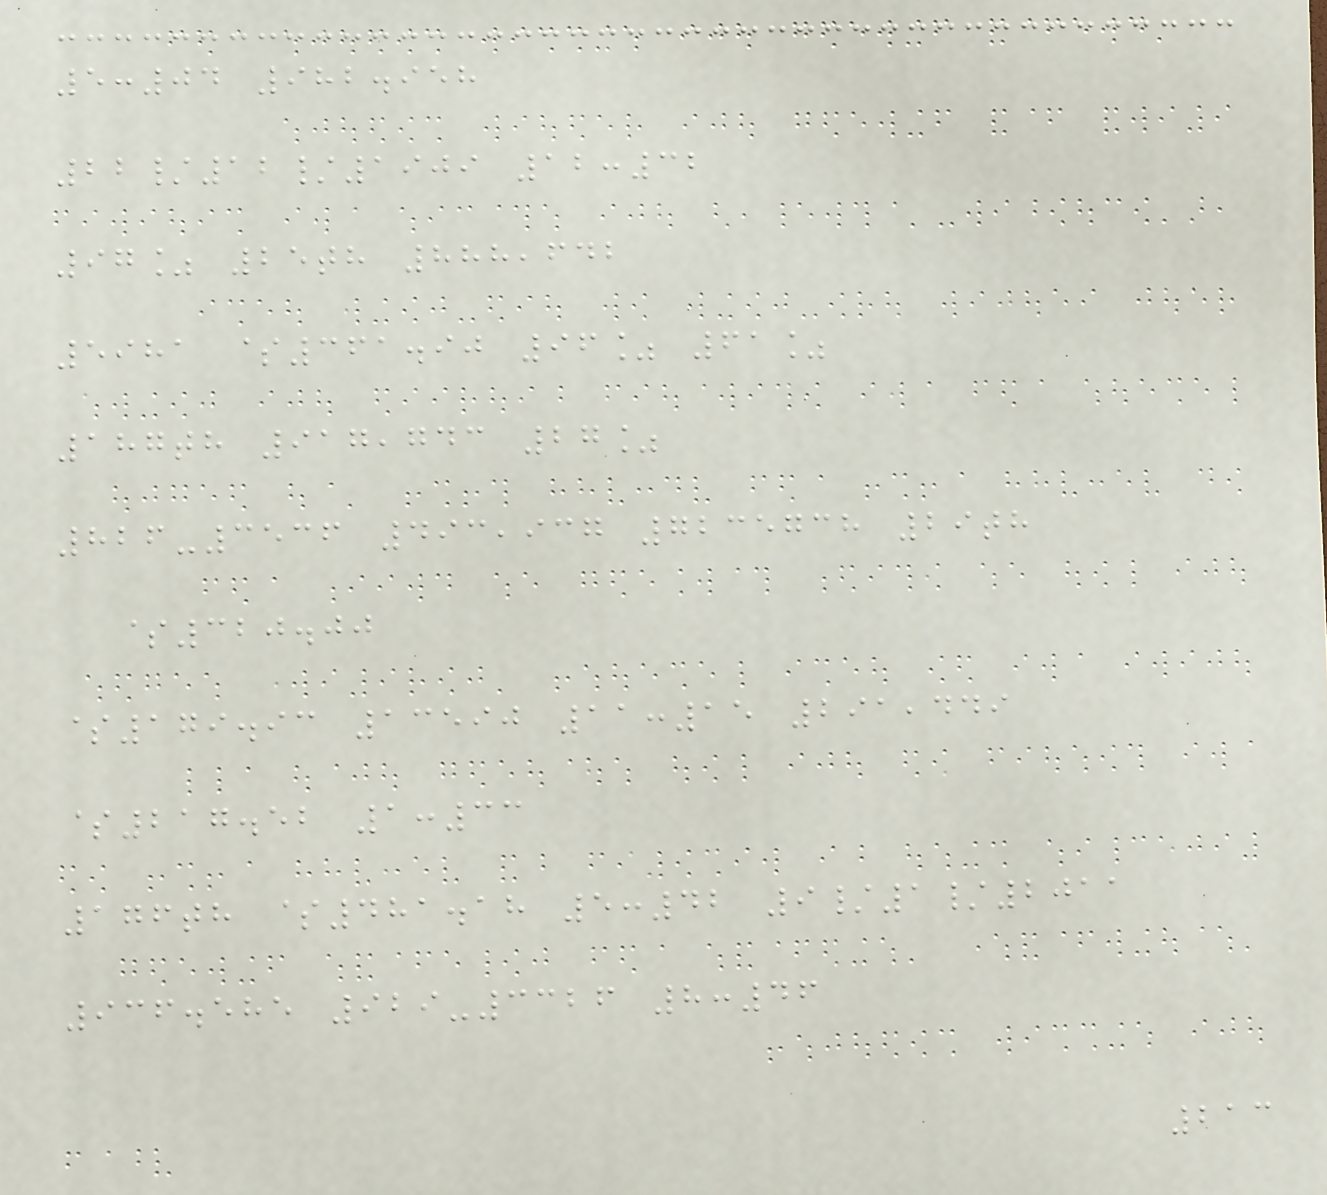5:04 982.958
22/12/1909 12:32
97% 25th 888,642
5981 $361.90 96% 61%
187th 917,743 27%
826-3536 493,937 7235738 29th
$320.00
$179.93 13590 11:15 291,449
$217.52 1:33
176th $481.18 5:42 9/1/2011
936.585 929-3326 8:46
213
